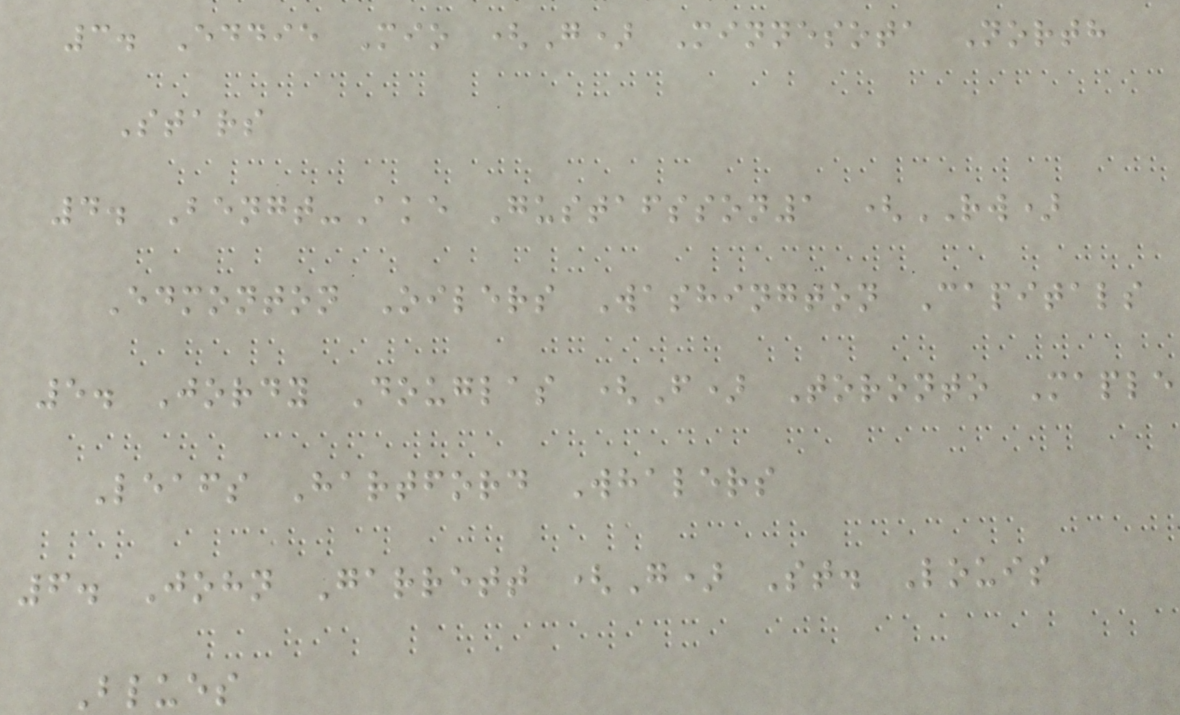3. Eddie Mio (G) Minnesota North
Stars
4. Bengt-Ake Gustafsson1 (RW)
Edmonton Oilers Washington Capitals
5. Jordy Douglas (F) Toronto Maple
Leafs Hartford Whalers
6. John Garrett (G) St. Louis
Blues
